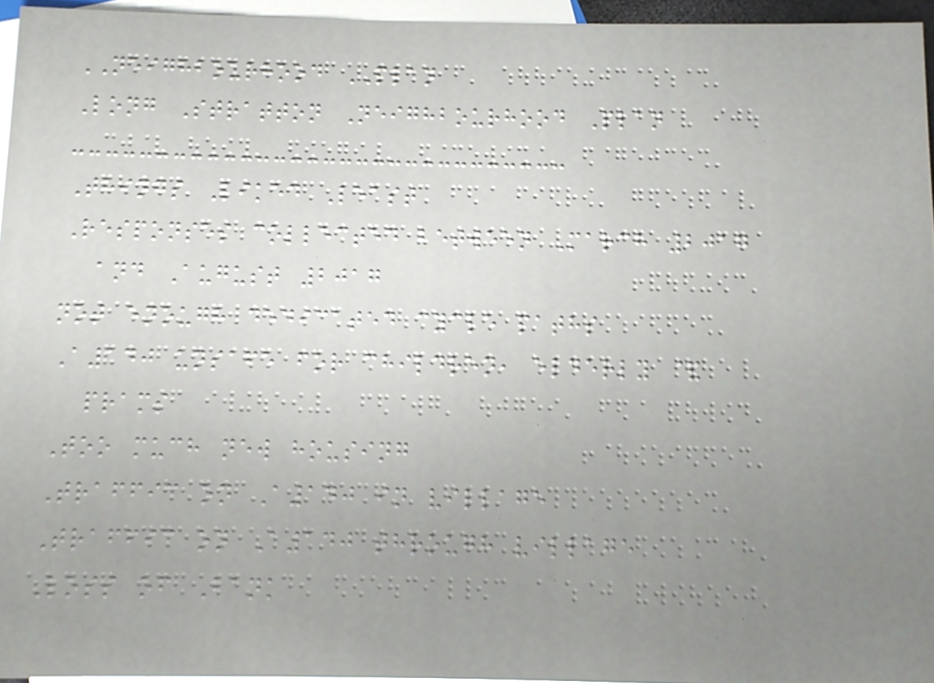NEIGHBOURHOOD PLAN
Long Stratton Neighbourhood Plan
Things Liked Least
Responses collected between March 2017
and August 2017
not enough dedicated cycle paths
A140 unsafe for children, elderly &
prams
Too much new housing
Traffic on A140 in village
Traffic on A140 through village
Loss of Bank
